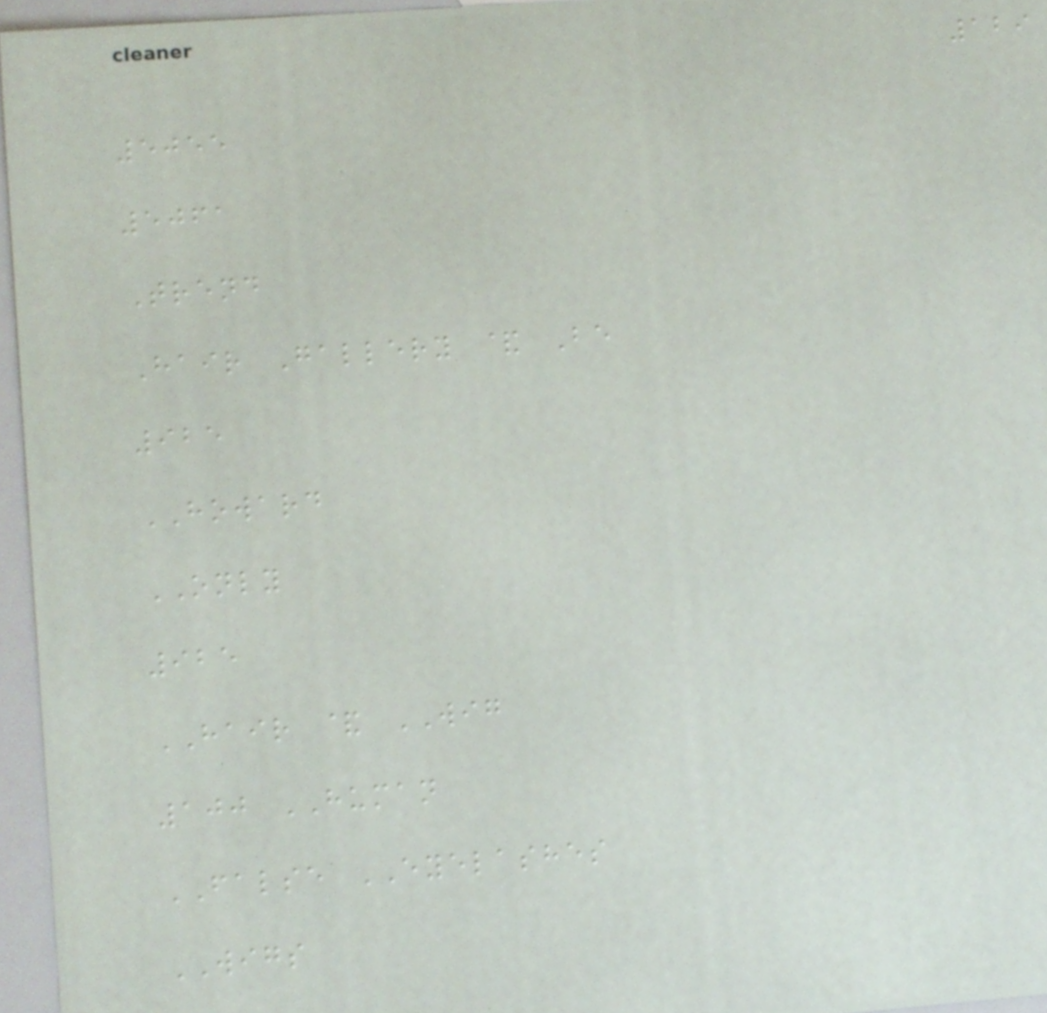129
5055
5061
Trend
Hair Gallery & Be
925
HOWARD
ONLY
925
HAIR & WIG
100 HUMAN
FALSE EYELASHES
WIGS
